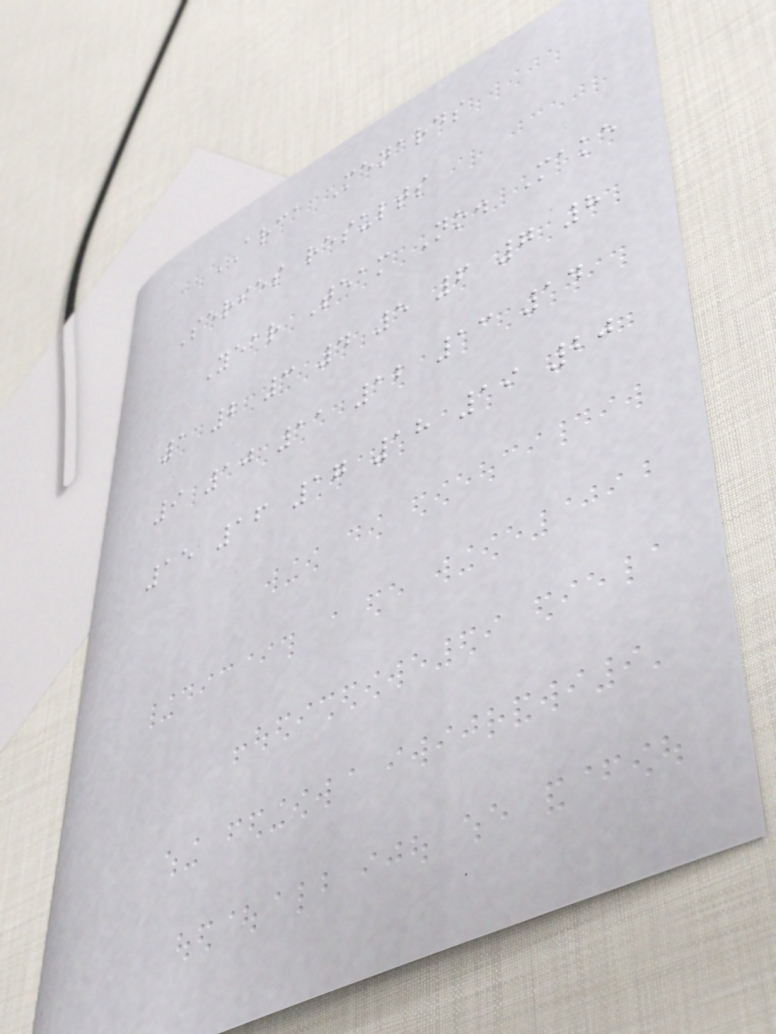ARCA Menards
Series results
Year Team No. Make
1 2 3 4 5 6 7 8
9 10 11 12 13 14
15 16 17 18 19 20
